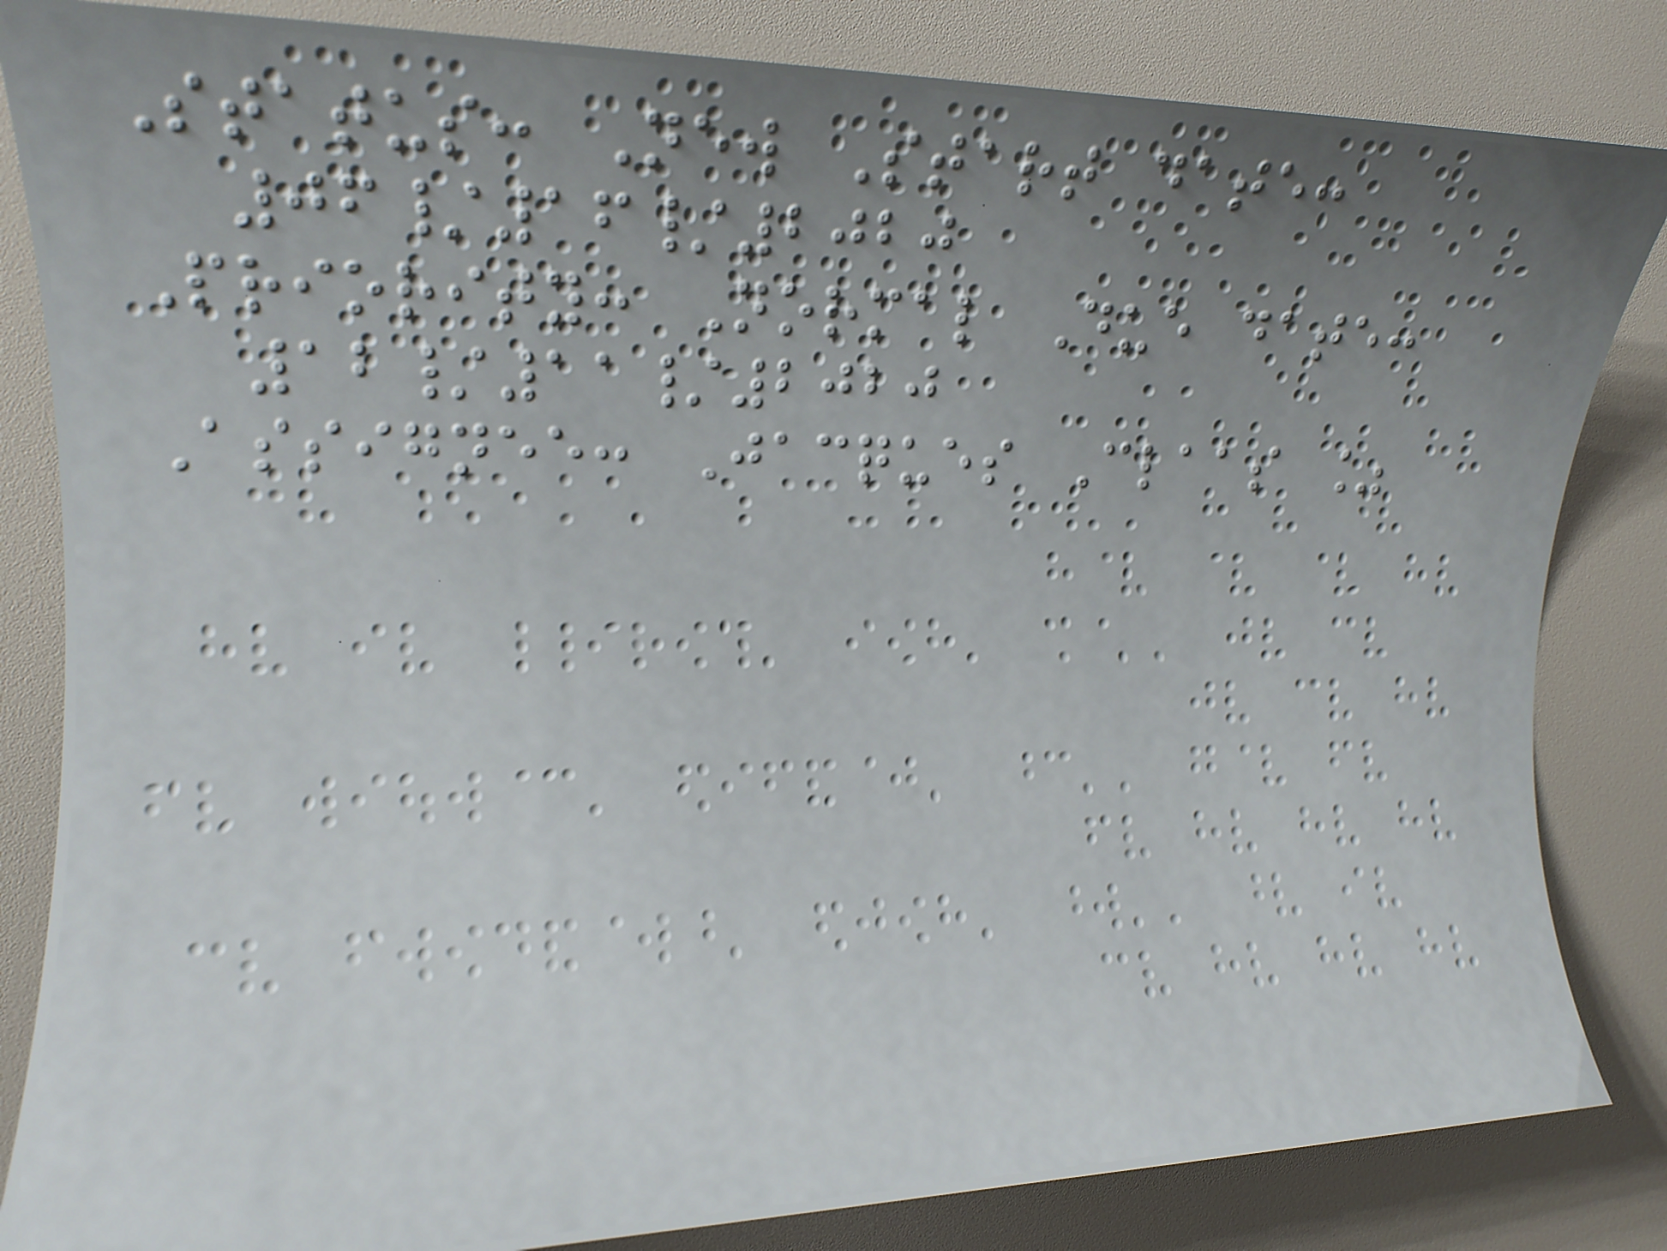Status: New Start date:
06/16/2020
Priority: Normal Due date:
12/11/2020
Assignee: Jacques Claas %
